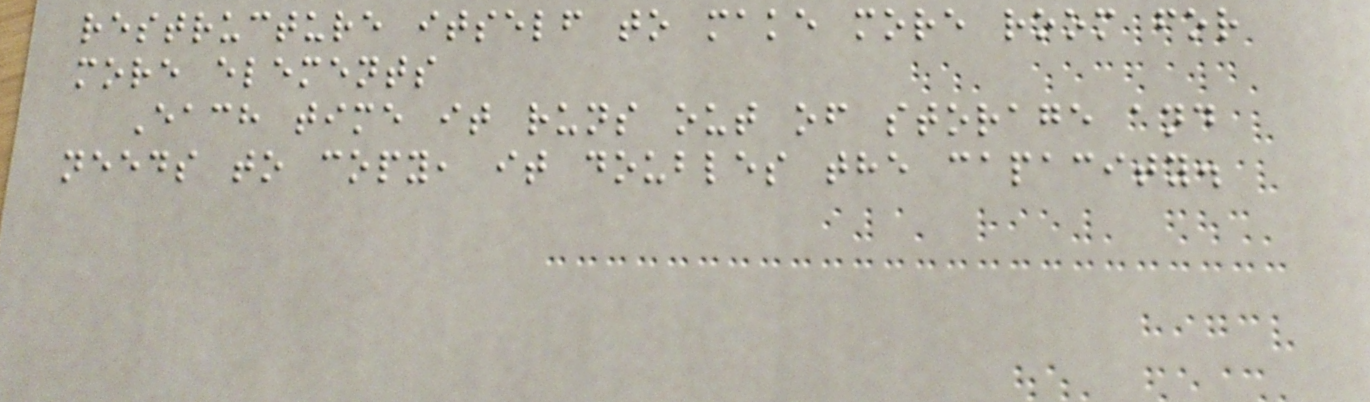restructure itself to make more room for
more elements
Each time it runs out of storage and
needs to copy, it doubles the capacity.
